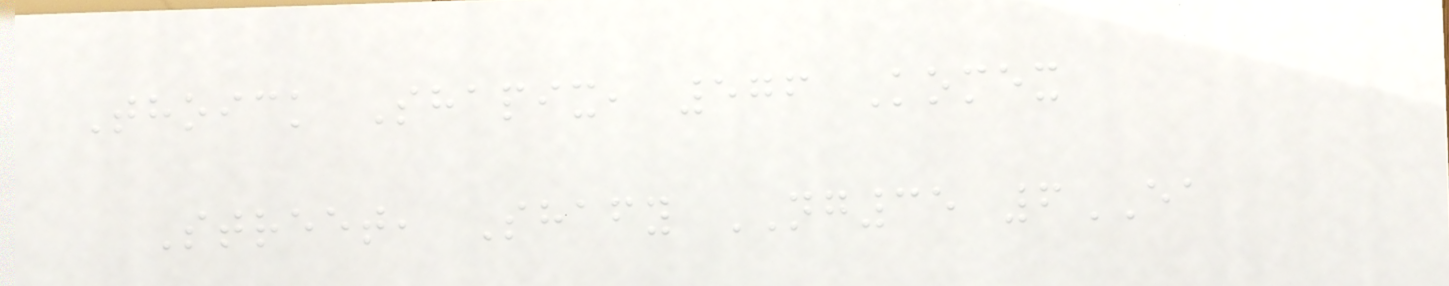Thoick Shapix, 576 Komex
Street, Shafy NG35 6EA
